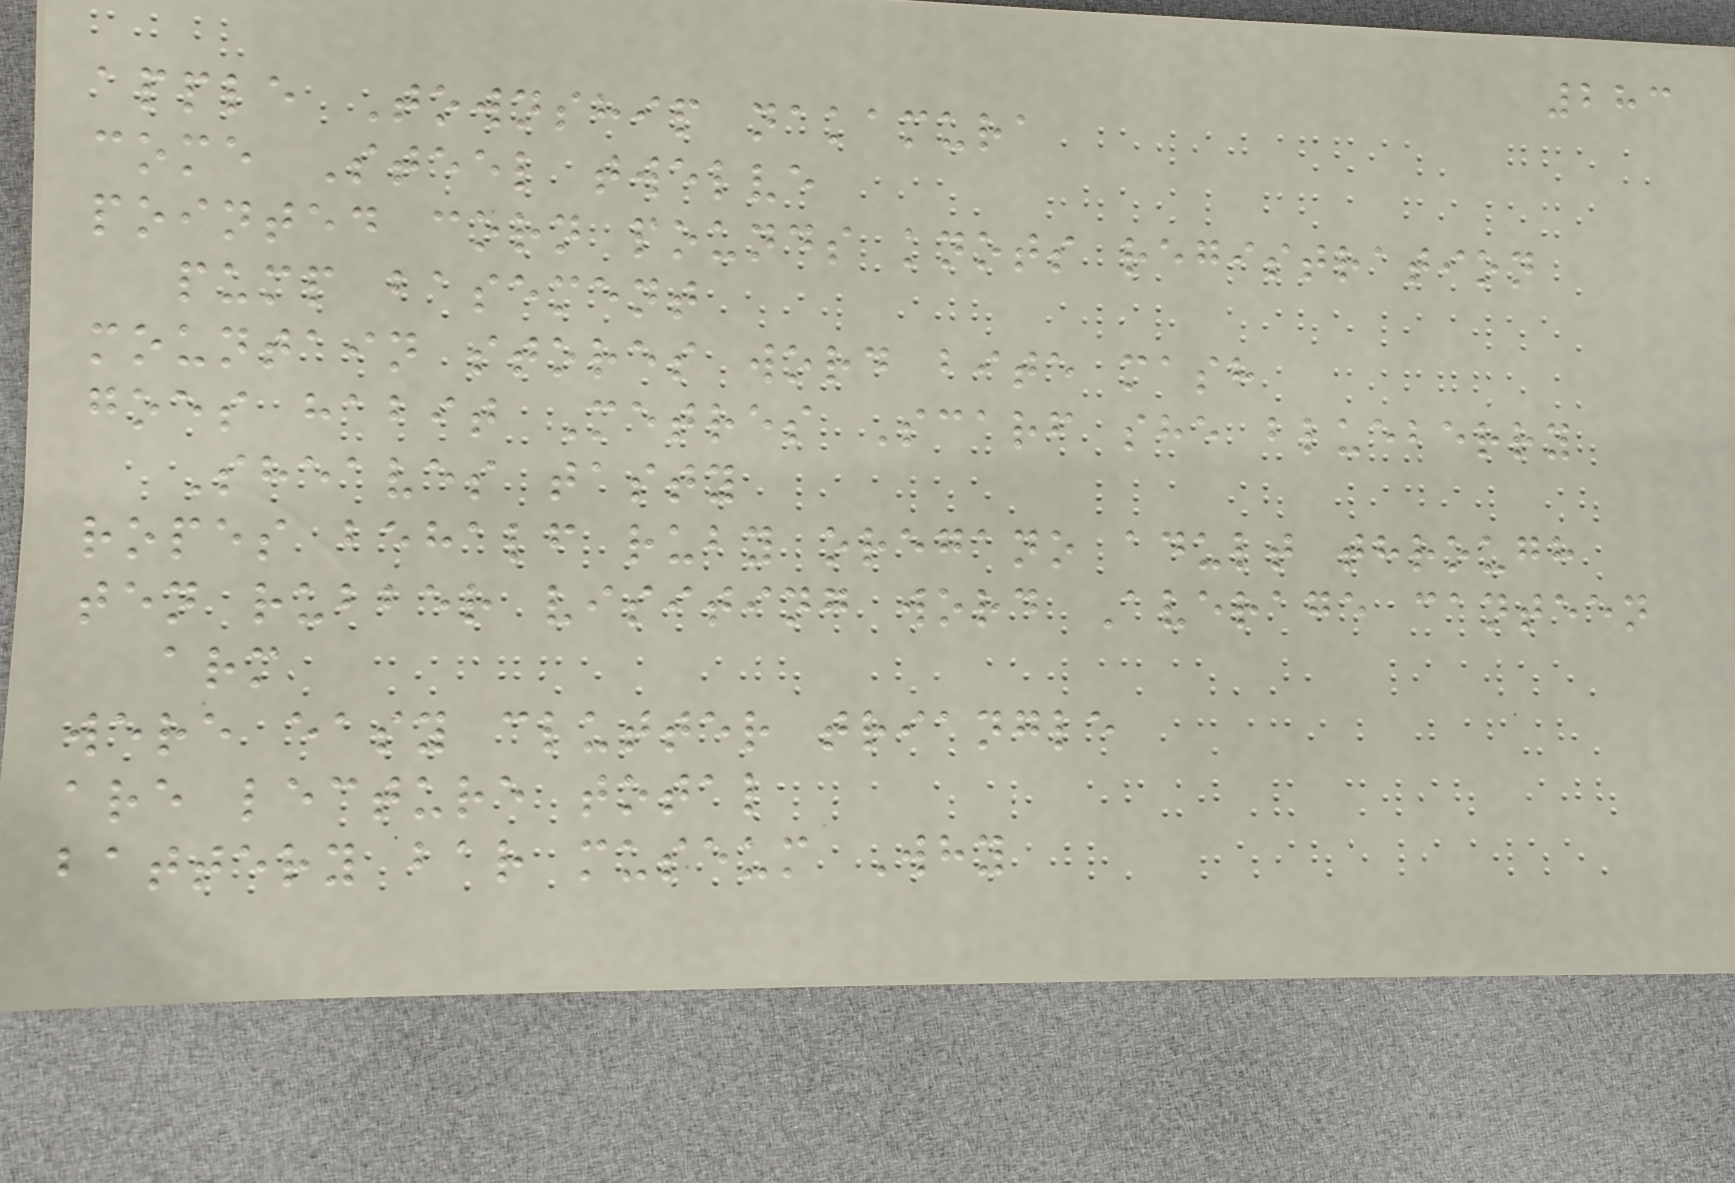283
apple Township nakamura
come Steel twelve
pointed corn pounds knots registration
pump basement
mountain stores word bite mash
goes habit Metres Scarf she blueberry
Sheaves tasty
ropes behalf ruby oregano adult through
ten rubber visiting word Average canteen
arm
were easy clutter triangle
are lecture total
battery bar museum Why
